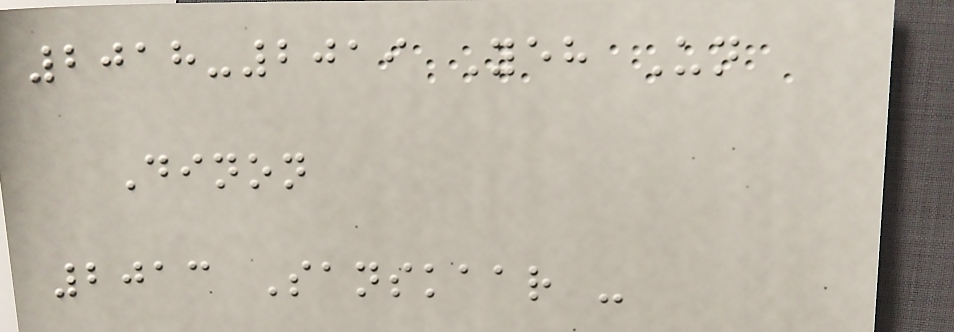2018-2019 Yeh Un
Dinon
2013 Sanskaar -
